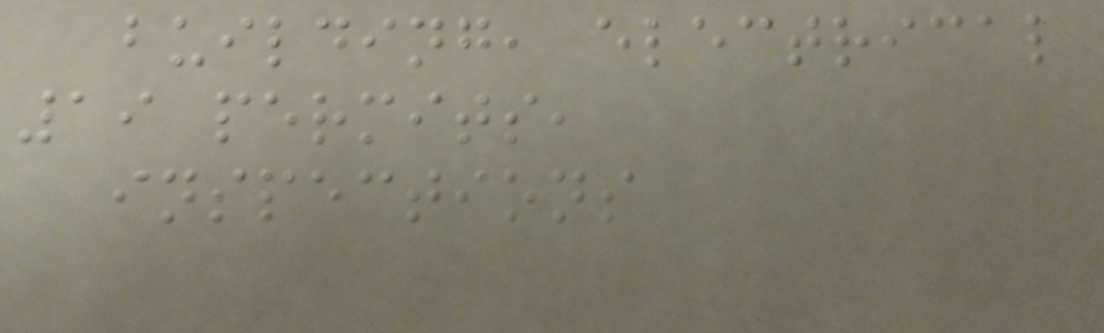building, electrical
19 permits,
inspections
